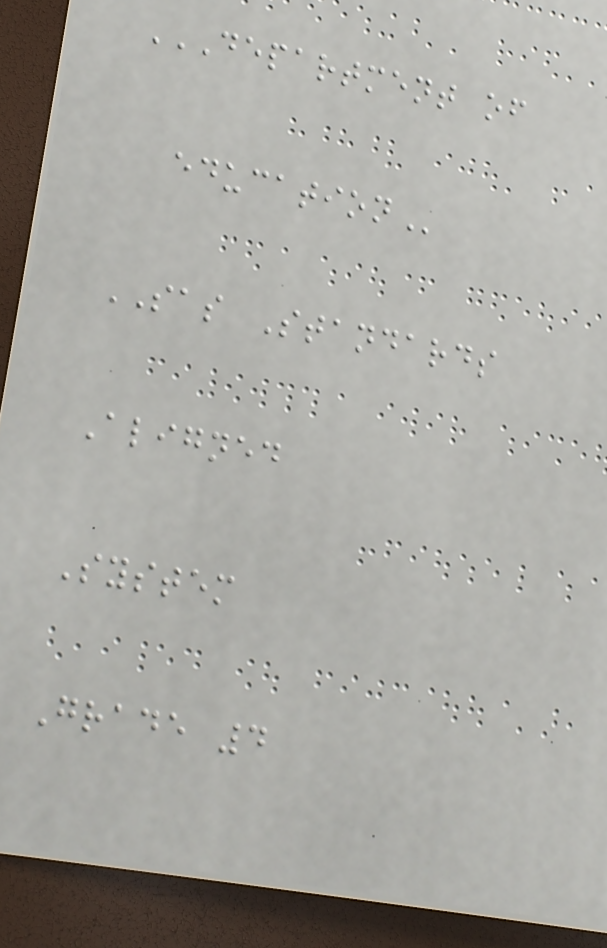DEPARTMENT OF
EDUCATION
SAS Standards
Aligned
System
Grade 4
